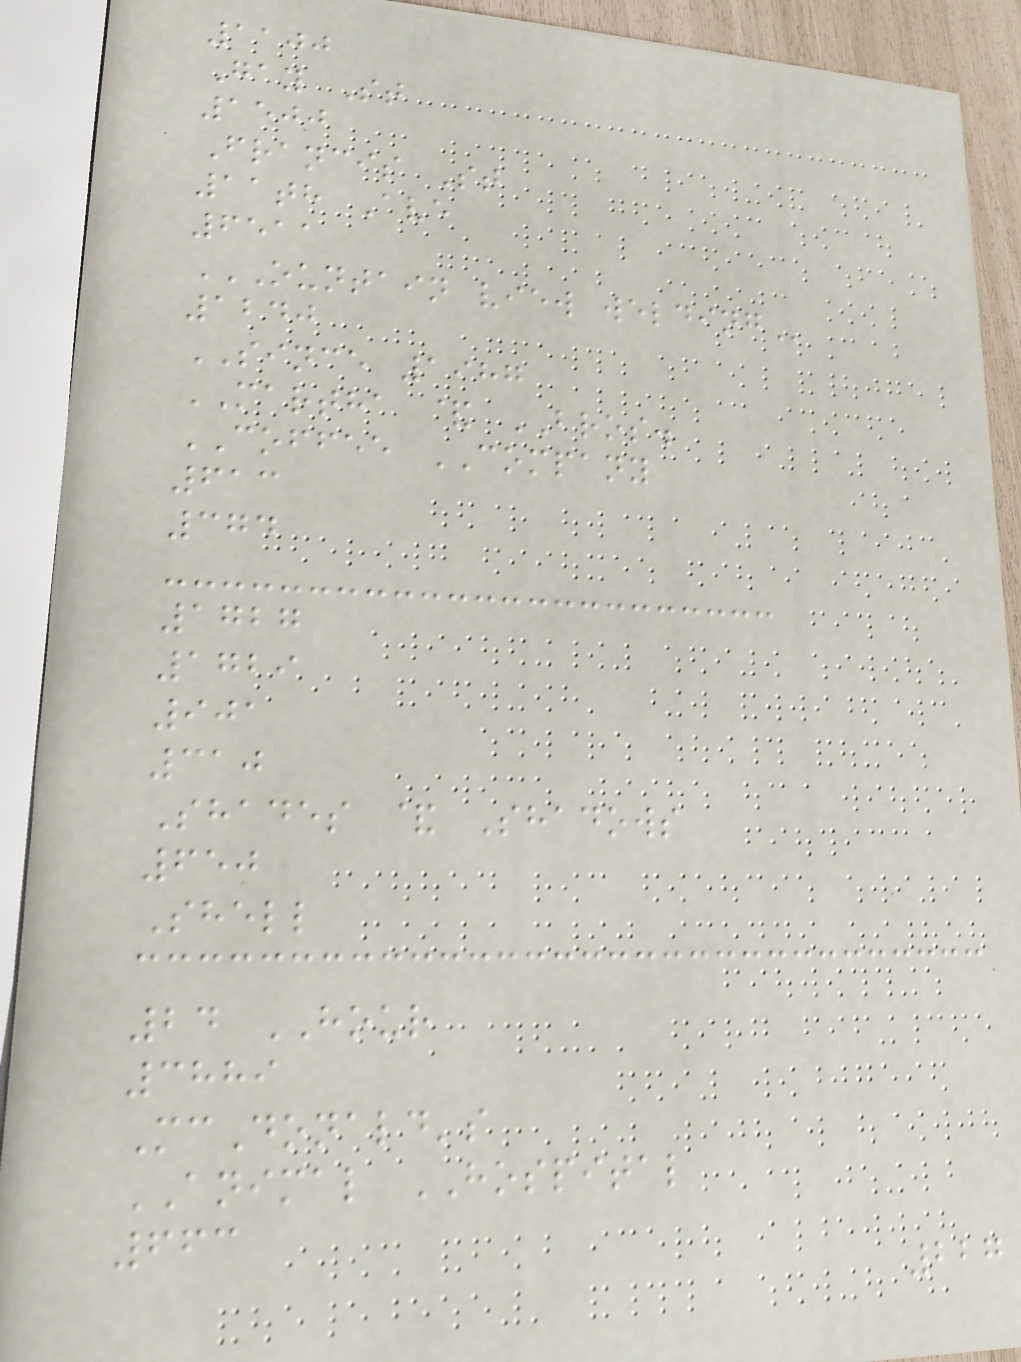1100
Gay St
1500
Francis St
11th Ave
6511
OUNTAIN VIEW WELDING
1240
SINCE 1987
MARTHA & BROS.
COFFEE COMPANY
613
374
1727
1729
901
310
Shades & Shadows
650
Shell
24 HOUR
3889
McDonald's
ANIMAL HOSPITAL
663
227
